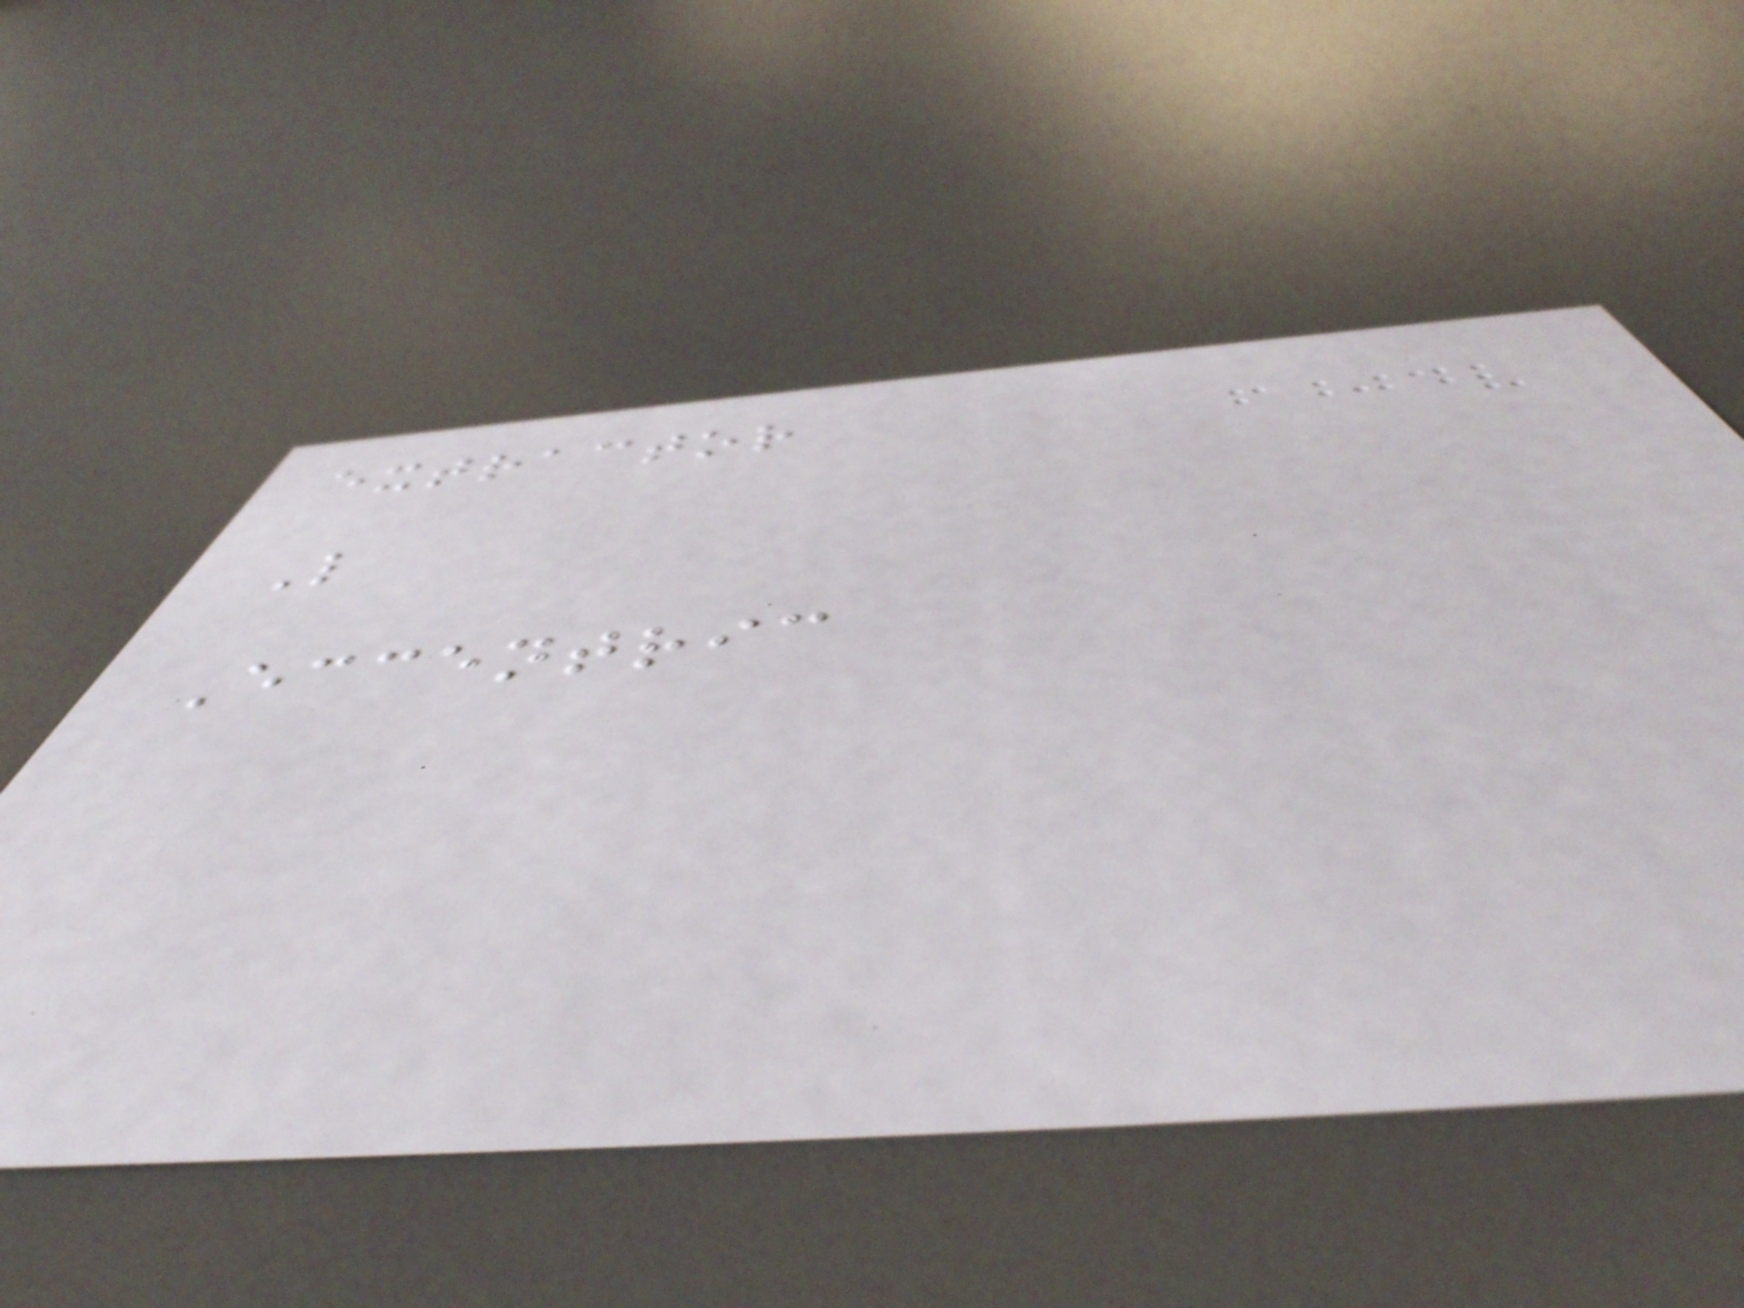extractor
L
Eccentric
